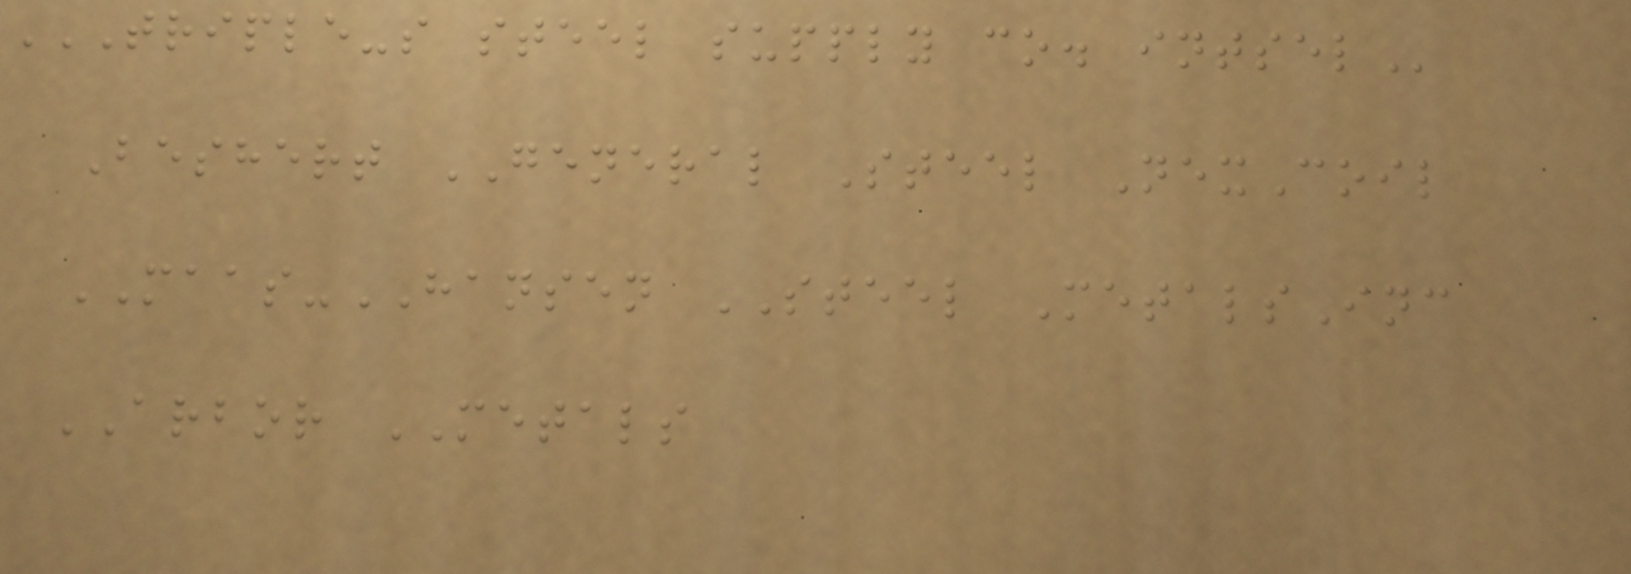TRIPLE-S STEEL SUPPLY CO. INTSEL
Beshert GENERAL Steel NexCoil
MAAS-HANSEN STEEL MetalsInc
ARBOR METALS
